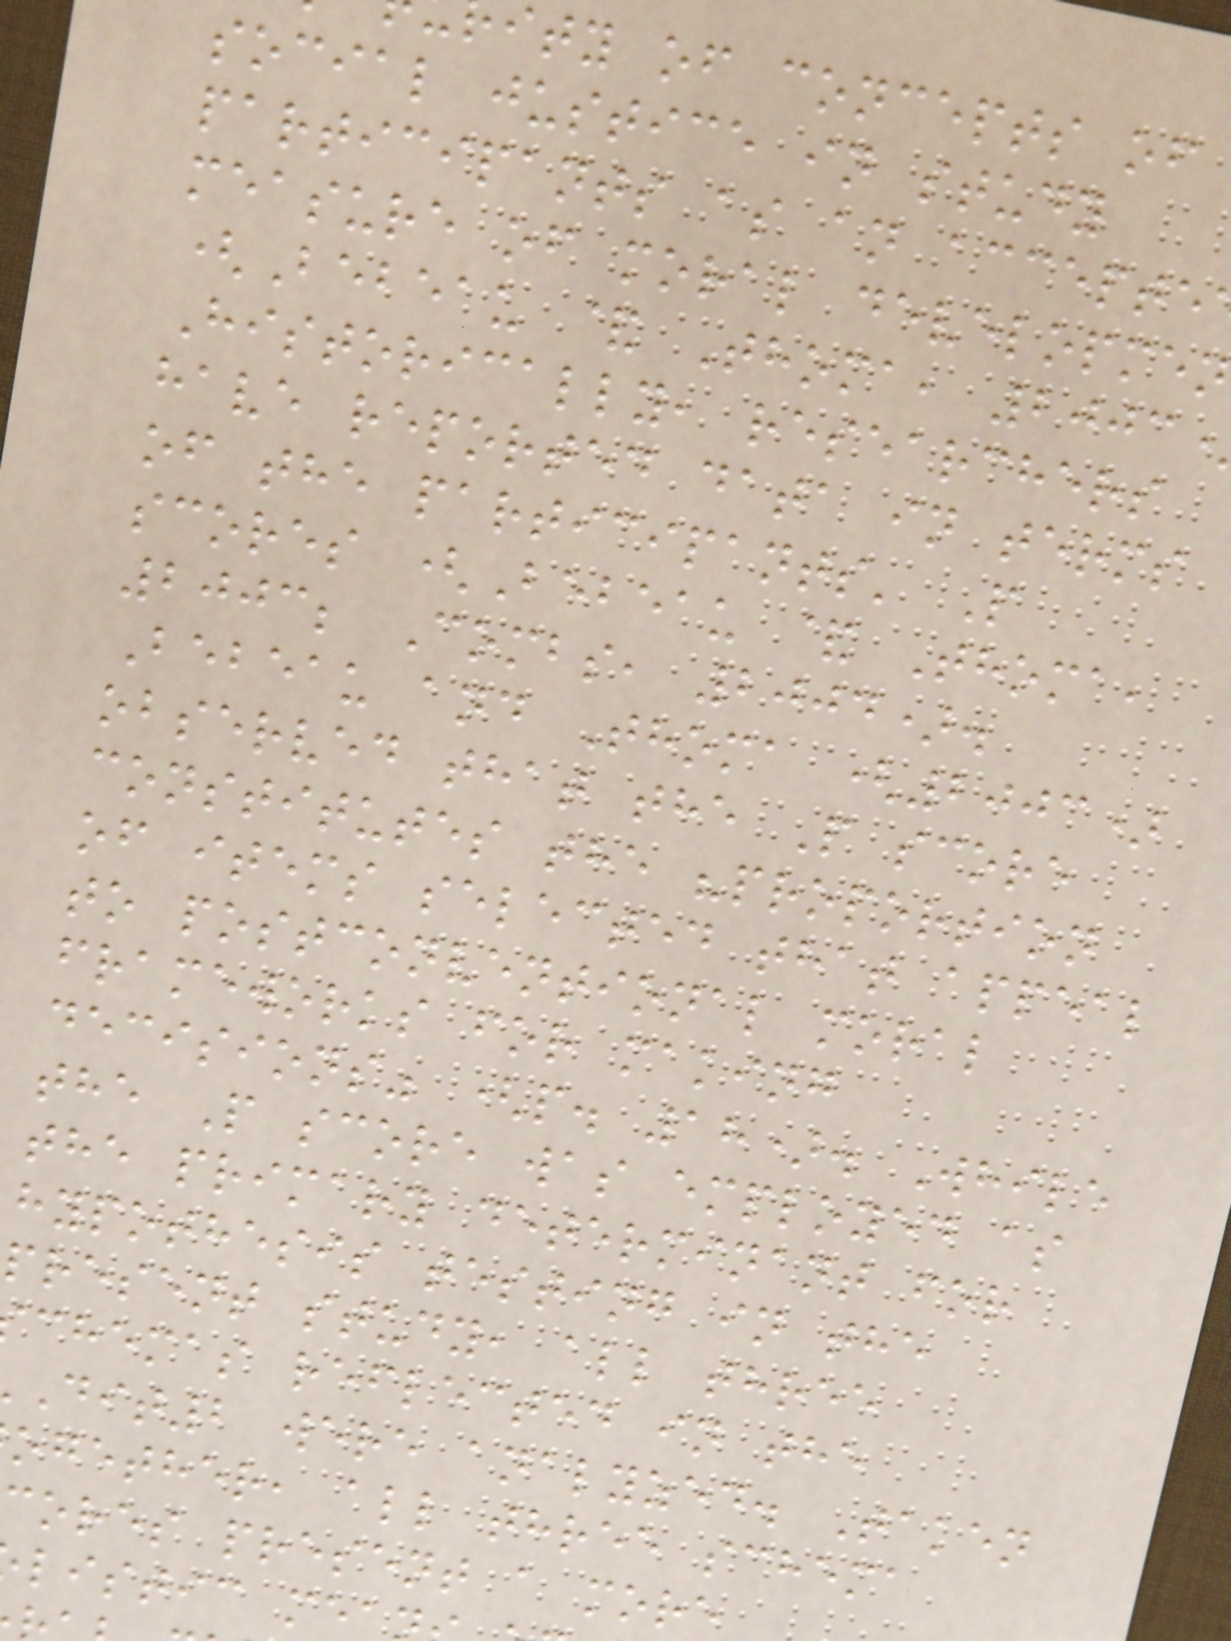ity of concepts of
social justice in study
participants as an accepte
measure of moral developmen
(Bebeau & Thoma, 2003
Historically, researchers
have reported data in terms
of the participants' P
scores (Bebeau & Thoma,
2003; Combs, 2004).
Bebeau and Thoma (2003)
observed that the P score
constitutes the "proportion
of items selected that appeal
to postconventional moral
frameworks for making
decisions" (p. 18). While
the P score was employed as
the primary determinant for
hypothesis testing in the
present study, all three
chemas reflected in the
dit2 were analyzed. Taken
ogether, all three schema
cores present a more
listic me
